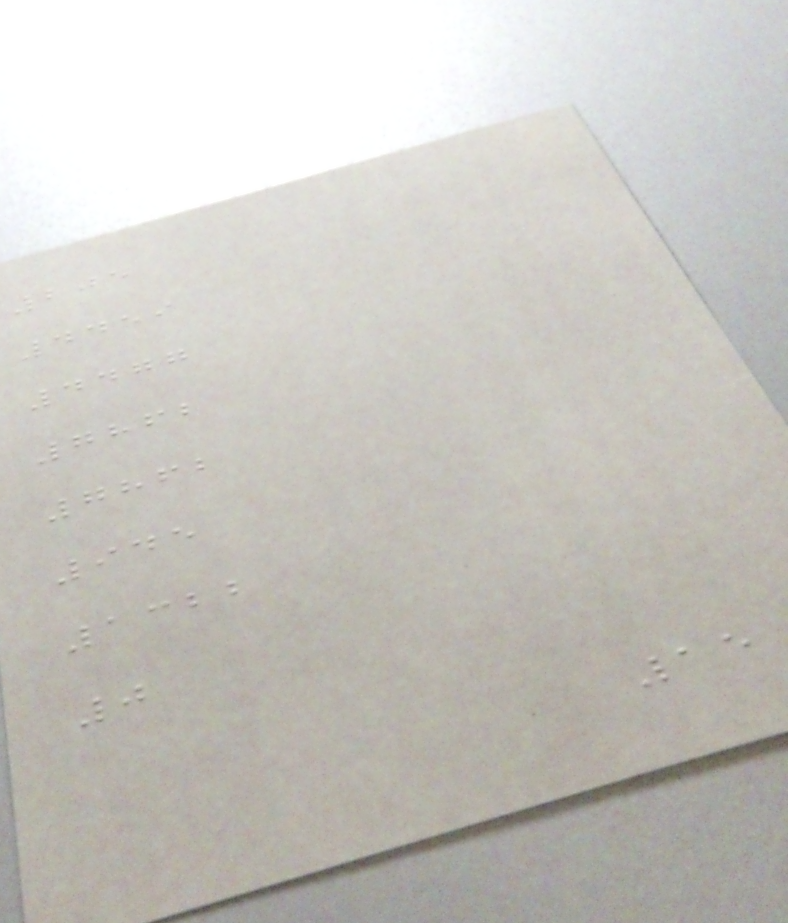205
4459
4477
7862
7862
945
1322
0
15
